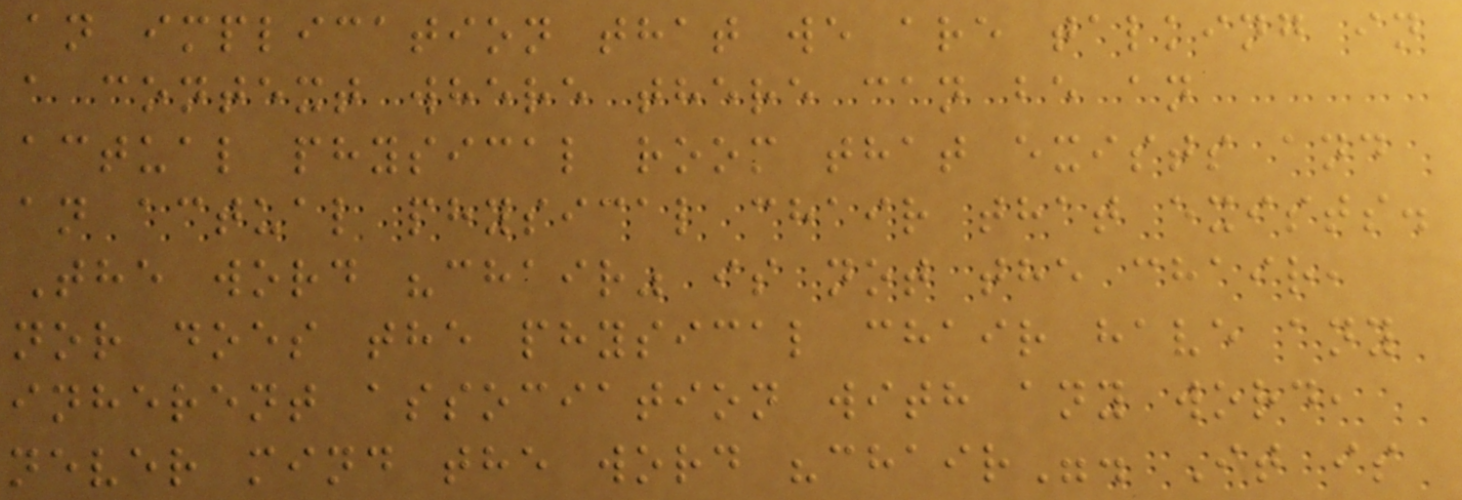an implication that we are talking in
a context where there can be an
actual physical room that exists and
an actual physical chair that exists.
The word "chair" is not the chair,
nor does the physical chair have any
inherent association with any word,
never mind the word "chair". It is
